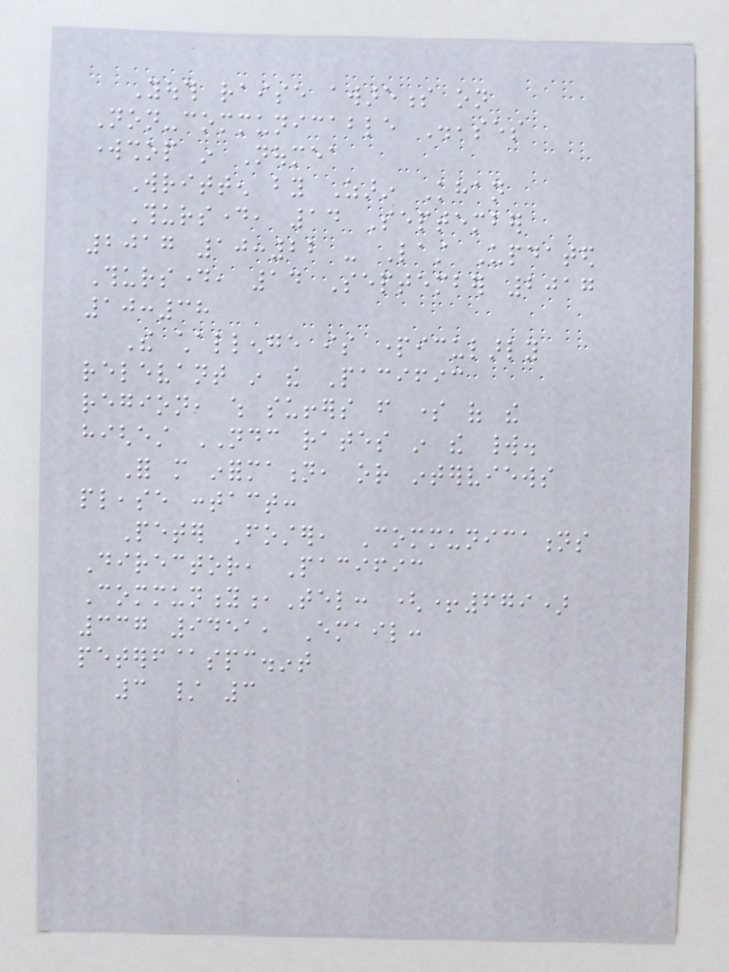Youth raise awareness on
Non-communicable Diseases
workshop in Noumea
Written by Zarin Khan
Thursday, 14 September
2017 10:22 - Last Updated
Thursday, 14 September 2017
10:38
The challenge is particularly
relevant in the Pacific
region, which suffers from some of the
highest NDC rates in the world.
For more information, or interviews
please contact:
Peter Foster, Communications
Director, Pacific
Community,Tel: (+679)
337 9451, Email:
peterf@spc.int
3 / 3
